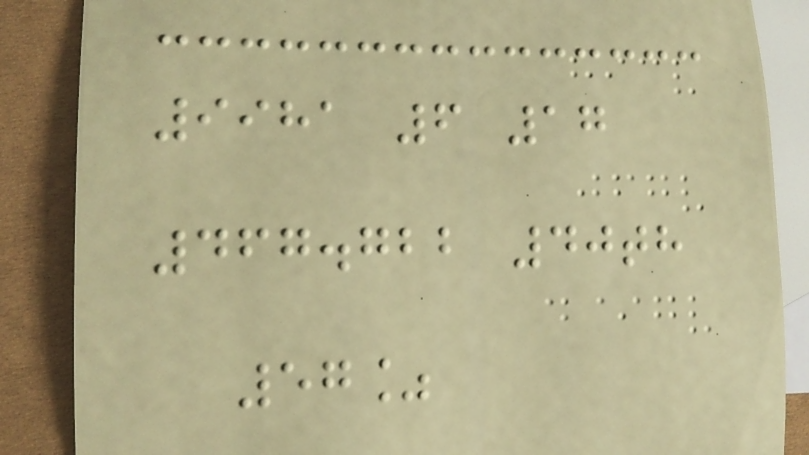9981 6 17
467.722 40th
57%
